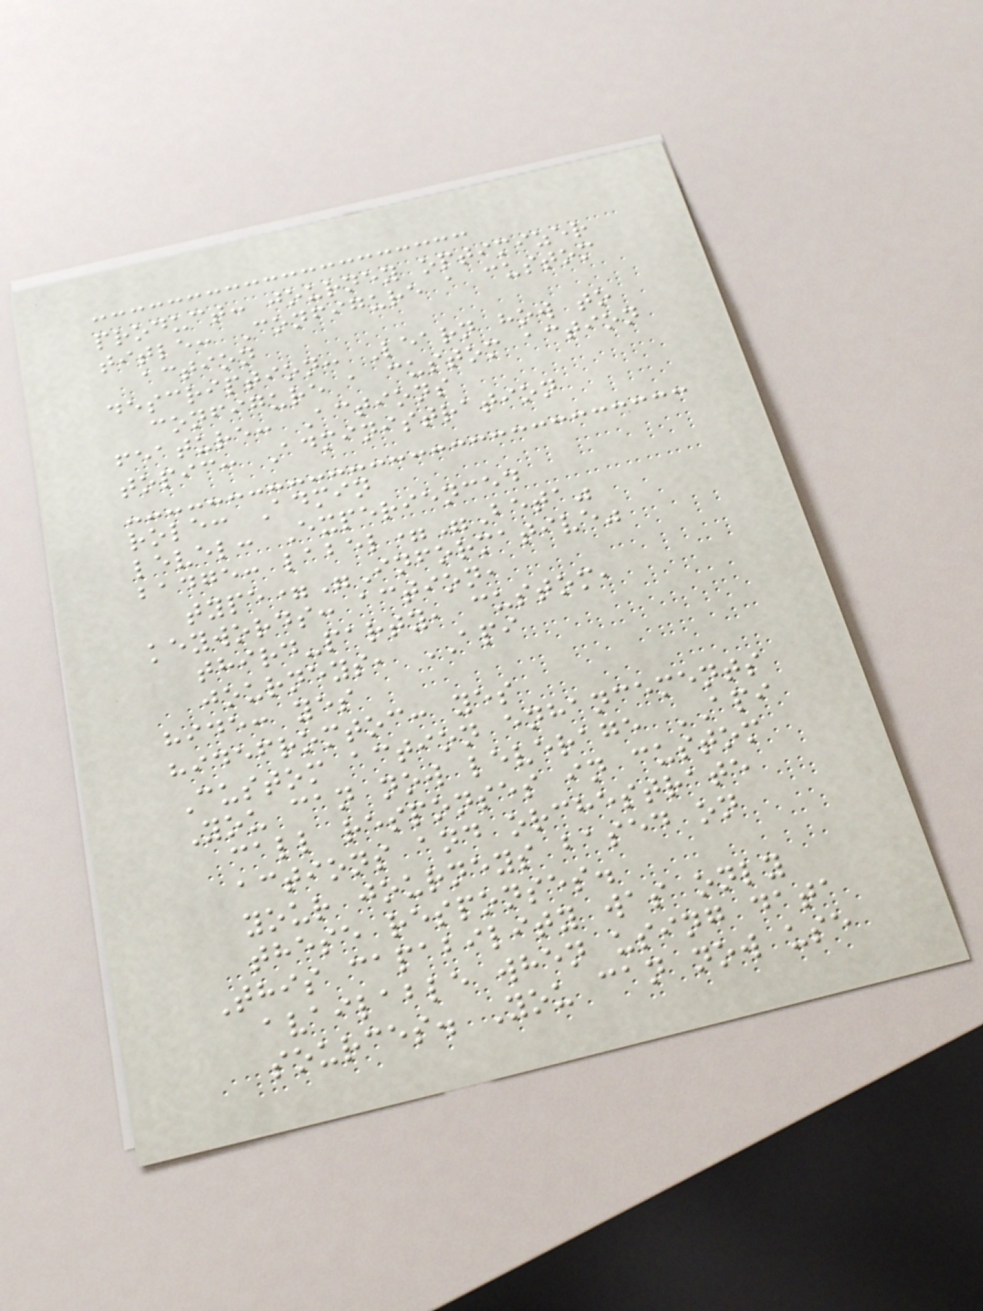product: journey optimizer
title: Configure a custom
action
description: Learn how to
configure a custom action
feature: Actions
topic: Administration
role: Admin
level: Experienced
badge: label="Beta"
type="Informative"
keywords: action,
third-party, custom,
journeys, API
hide: yes
hidefromtoc: yes
Custom action enhancements
You can now leverage API
call responses in custom
actions and orchestrate
your journeys based on
these responses.
This capability was only
available when using data
sources. You can now use
